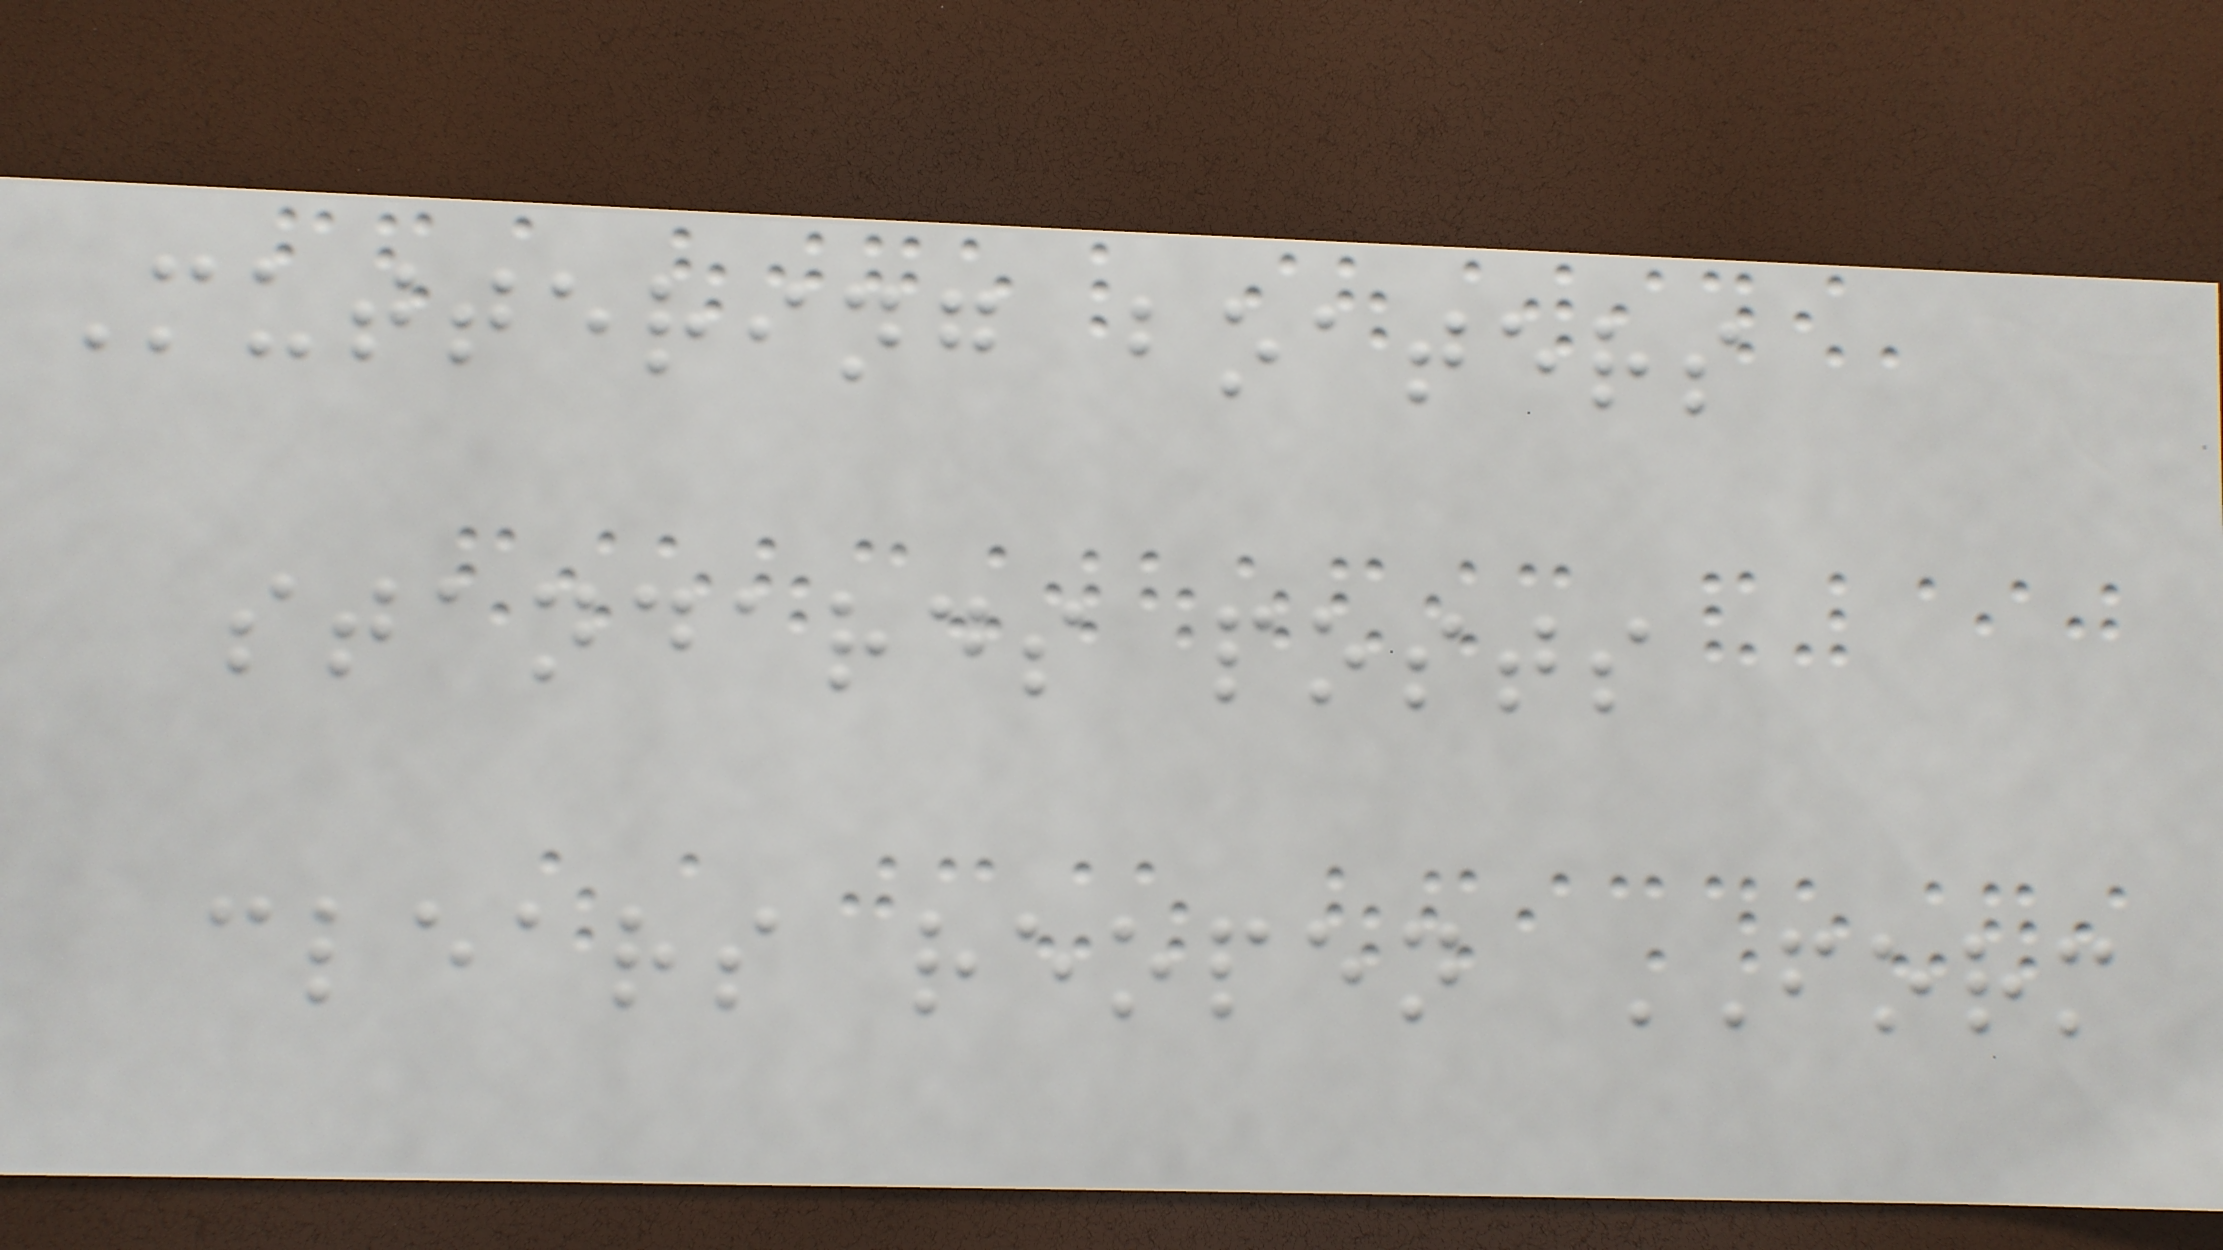Muttering boaters
standards posts
clears reopen FORM
